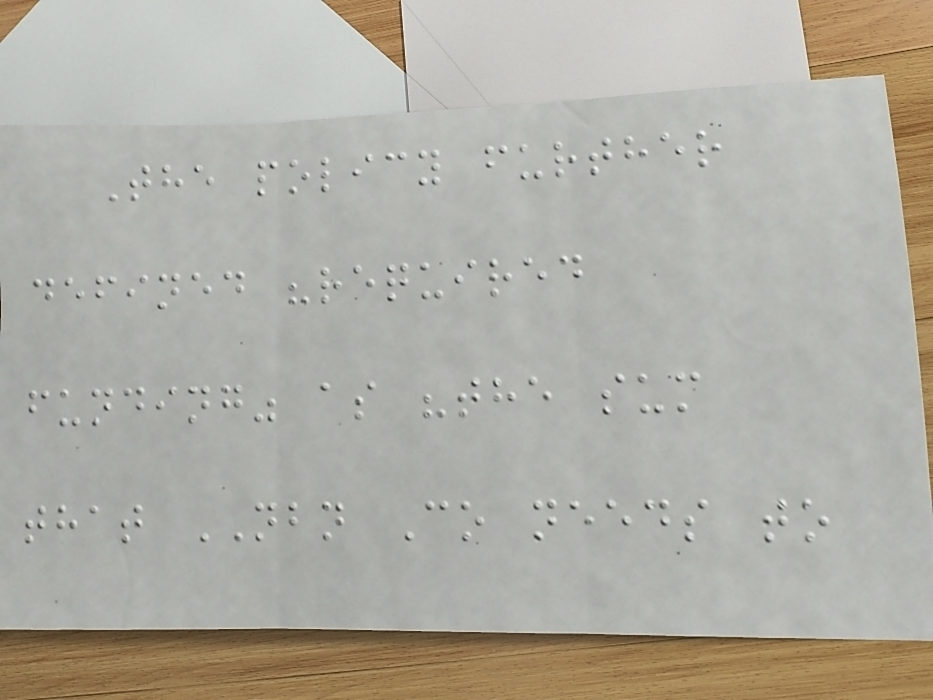The policy further
defined "required
funding" as "the sum
that NBN Co needs to
